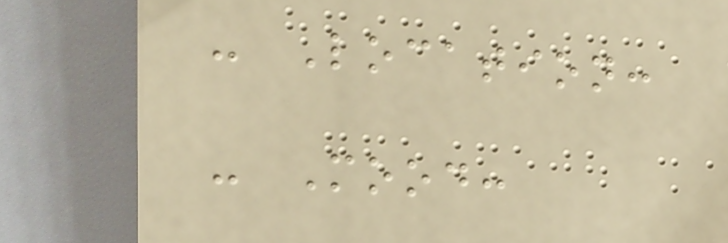- Location:
- Mood:
